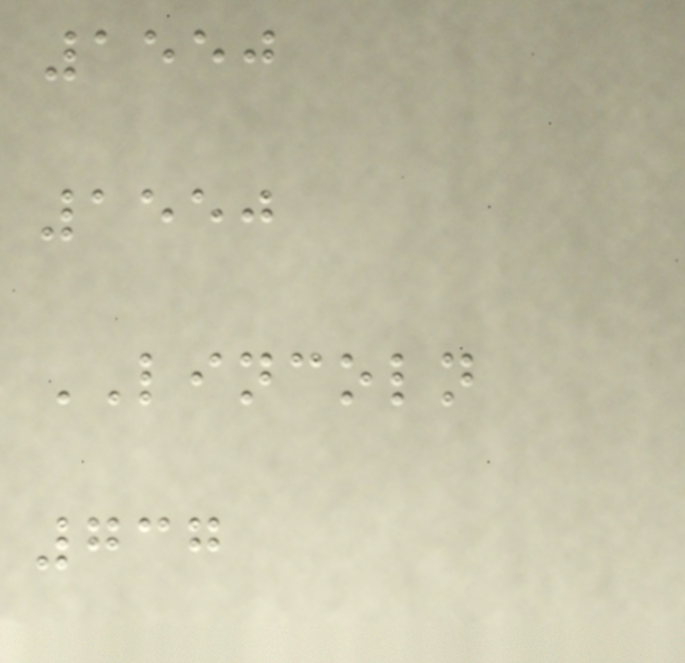1550
1550
LINCOLN
737
